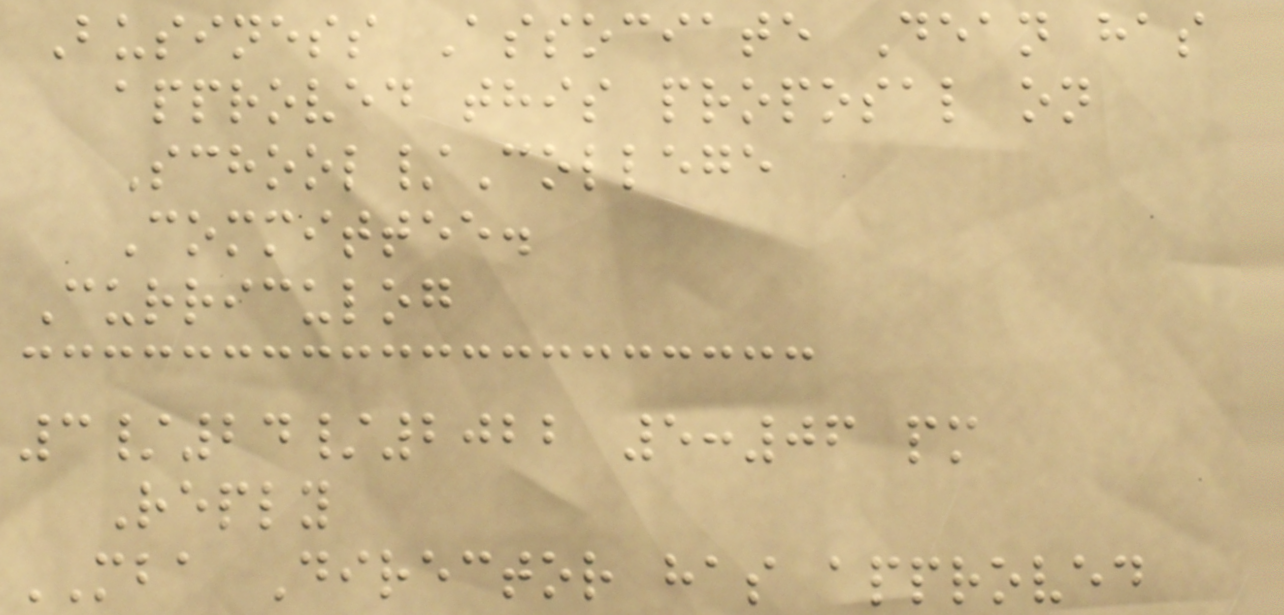Business Associate Dean has
approved this proposal on
School/College
Committee.
Curriculog
3/24/2022 5:06 pm
Reply
MBA Director has approved
